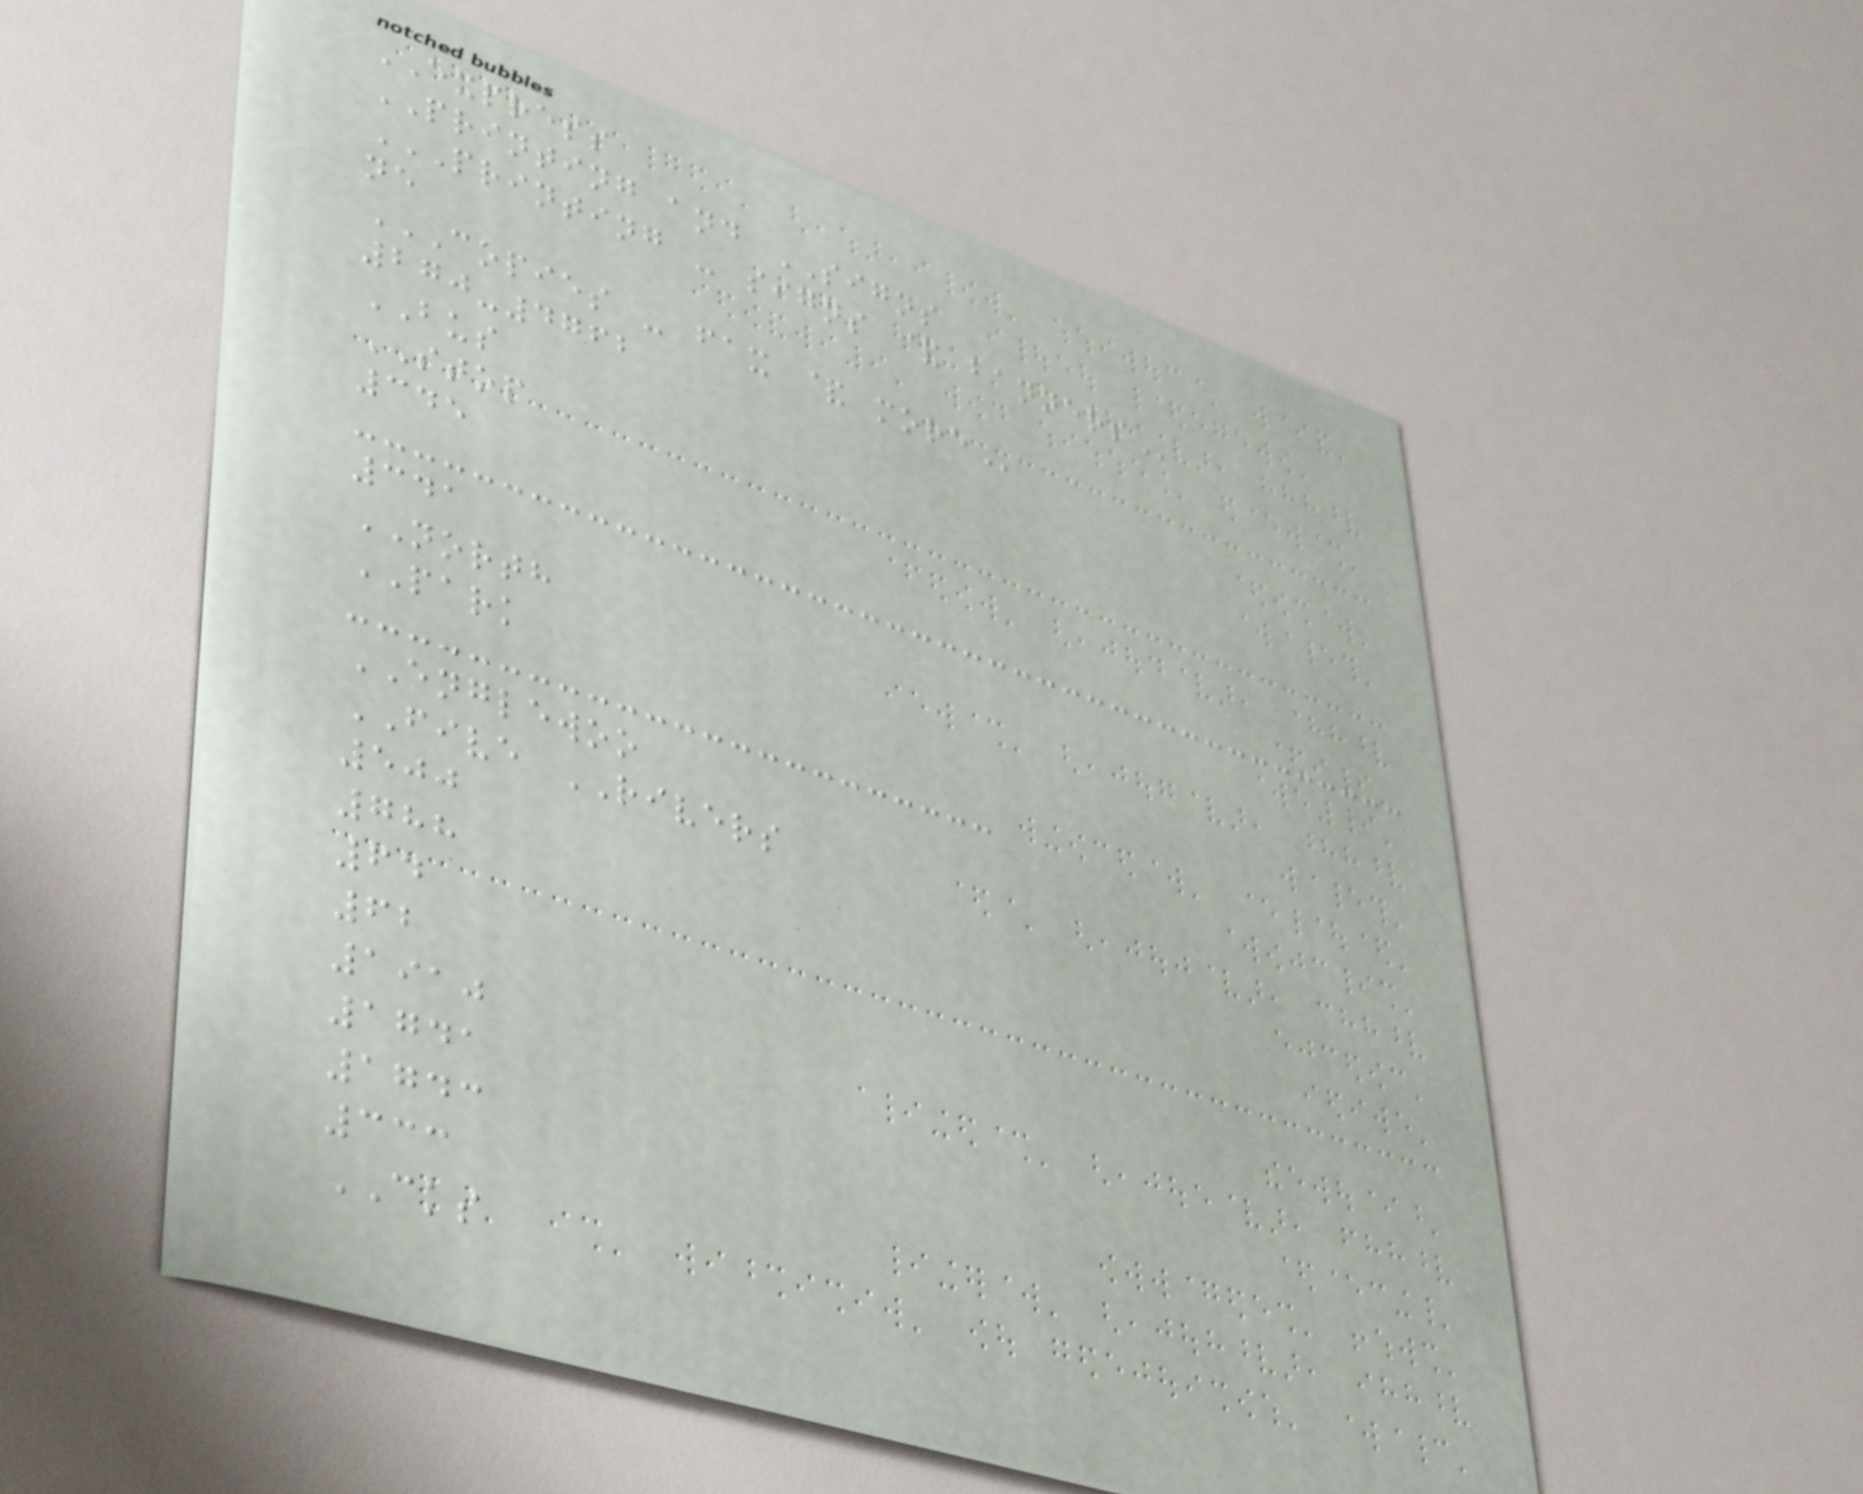EXPRESS
PRINTING and SIGNS
PRINTING - SIGNS & BANNERS
ne
COPIES - FAX & MORE
270-4762
BUS
STOP
345
341
NORTH
PARK
ENGLEWOO
FIVE RIVERS
500
788
64
62
1910
1741
1743
333
CKS
